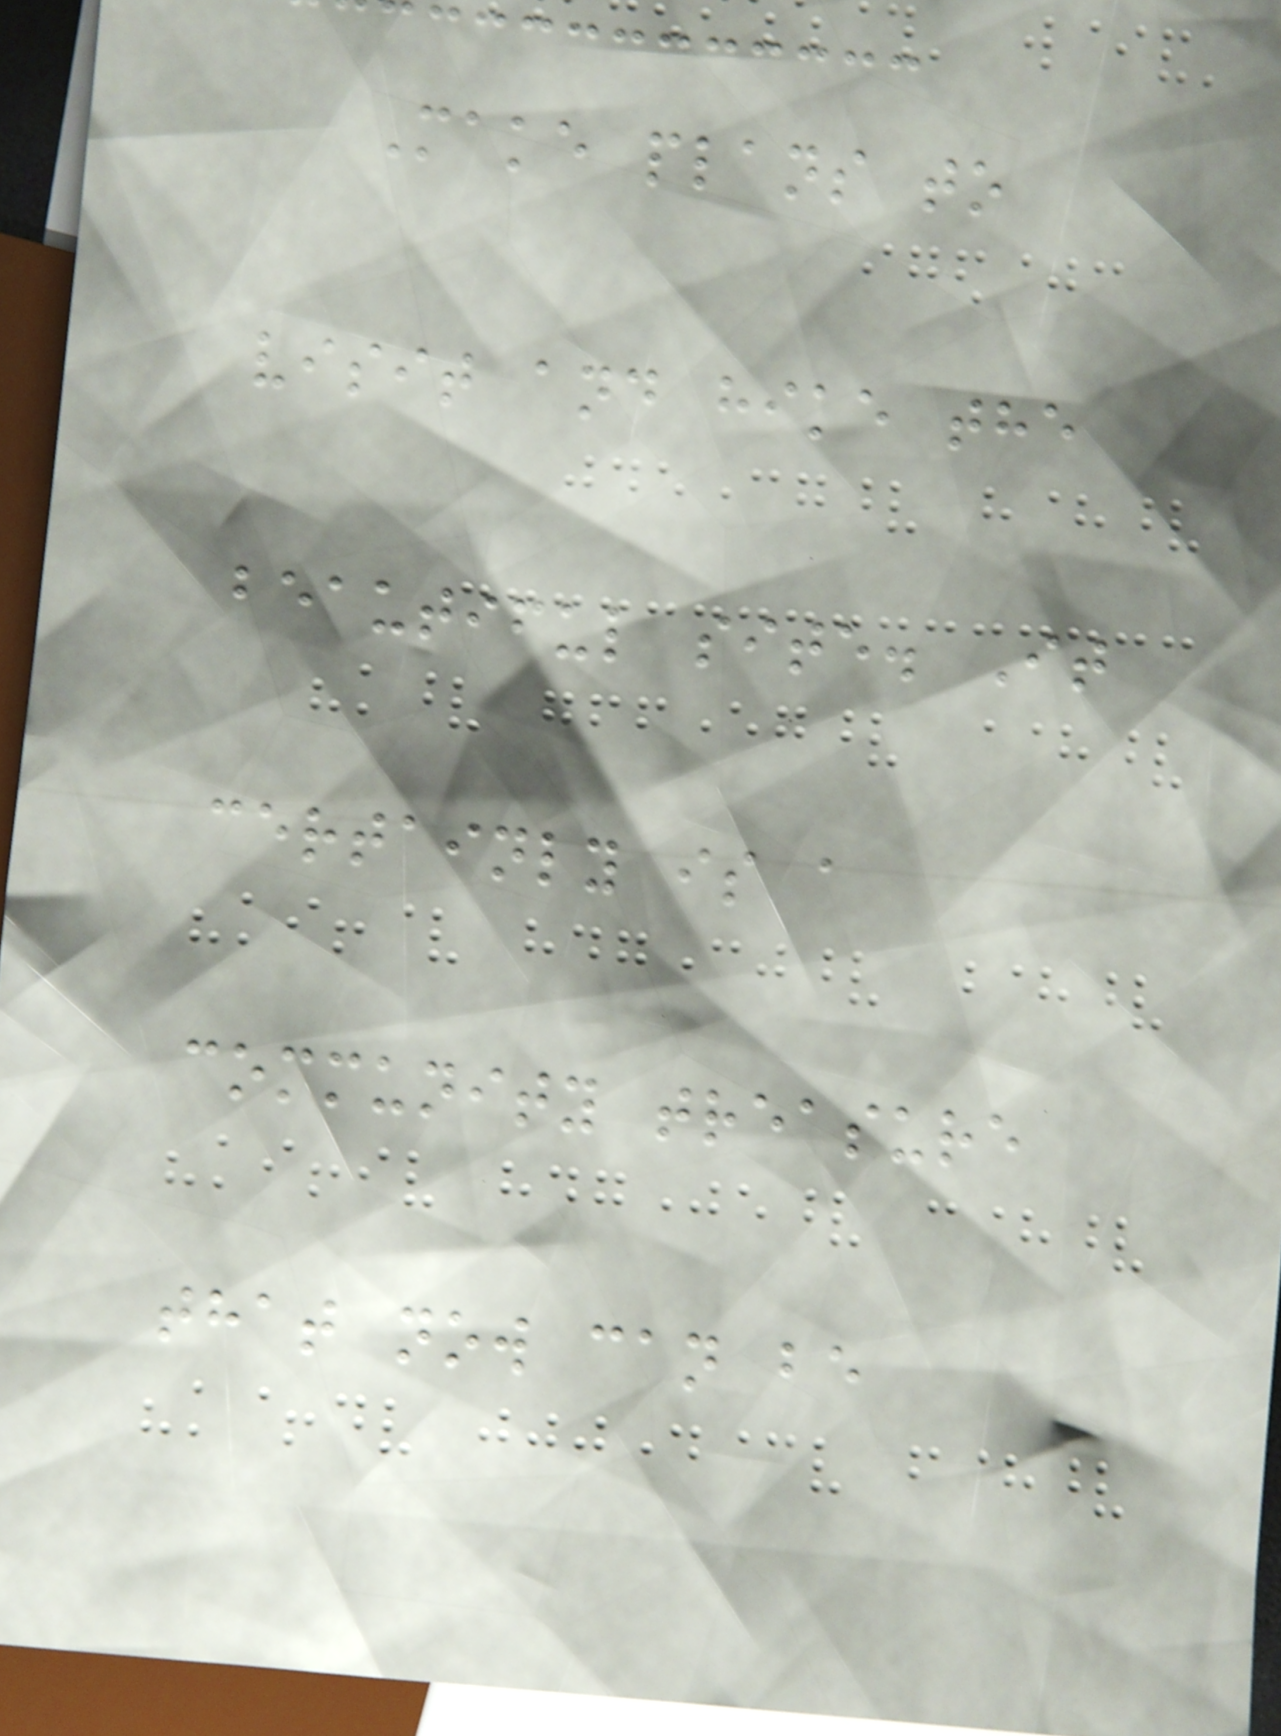Make plans to
visit and hike the
beautiful site. It
certainly is a
community treasure
that now can be
